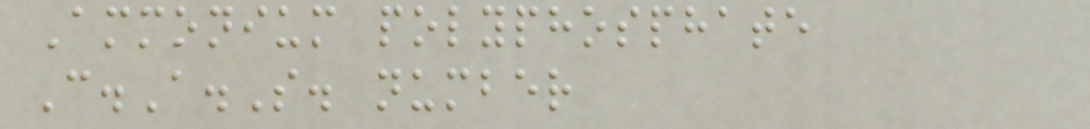Ammonium polyphosphate
C.A.S. number
